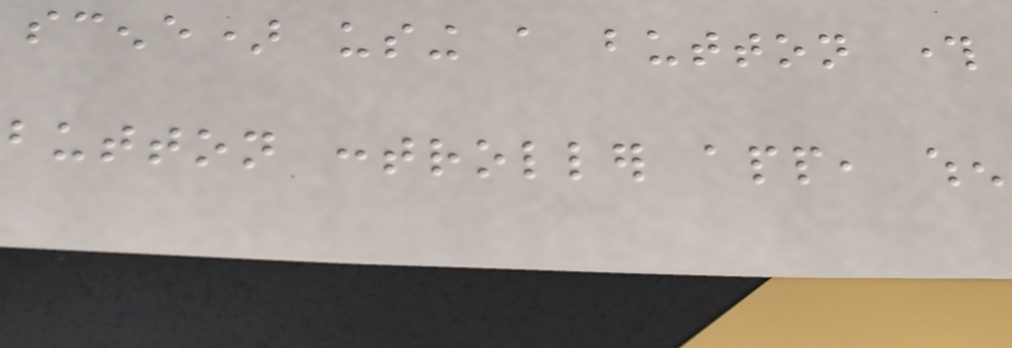scene) using a button through
button controller app, when
